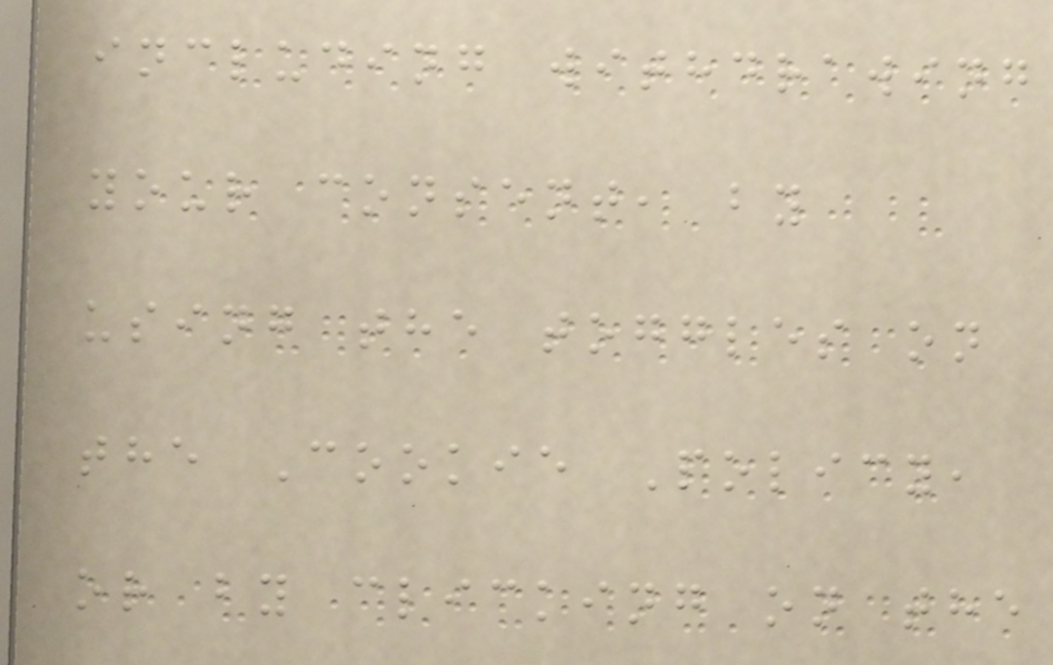including withdrawing
your consent, by
using the toggles on
the Cookie Policy,
or by clicking on the
